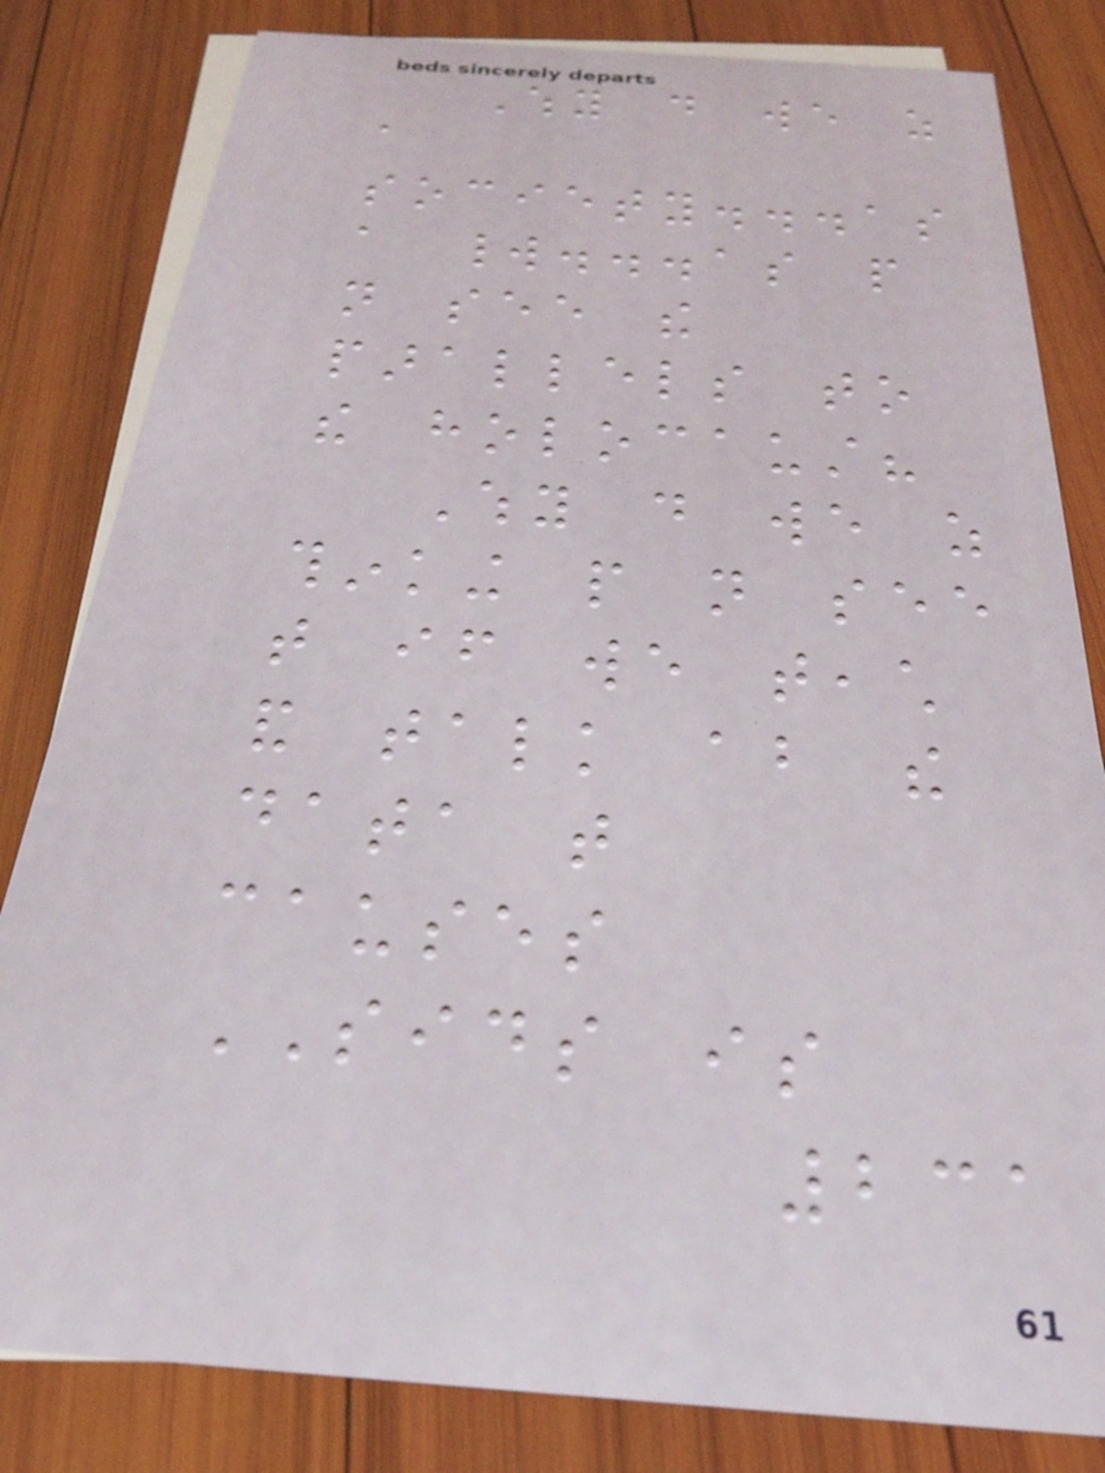Why do we as
a
society...as
a world...as people
not see the
parallels to
the holocaust?
Why do we as
thinking people not see
that if we teach
and talk about the
data that
causes
SIDS is
231
